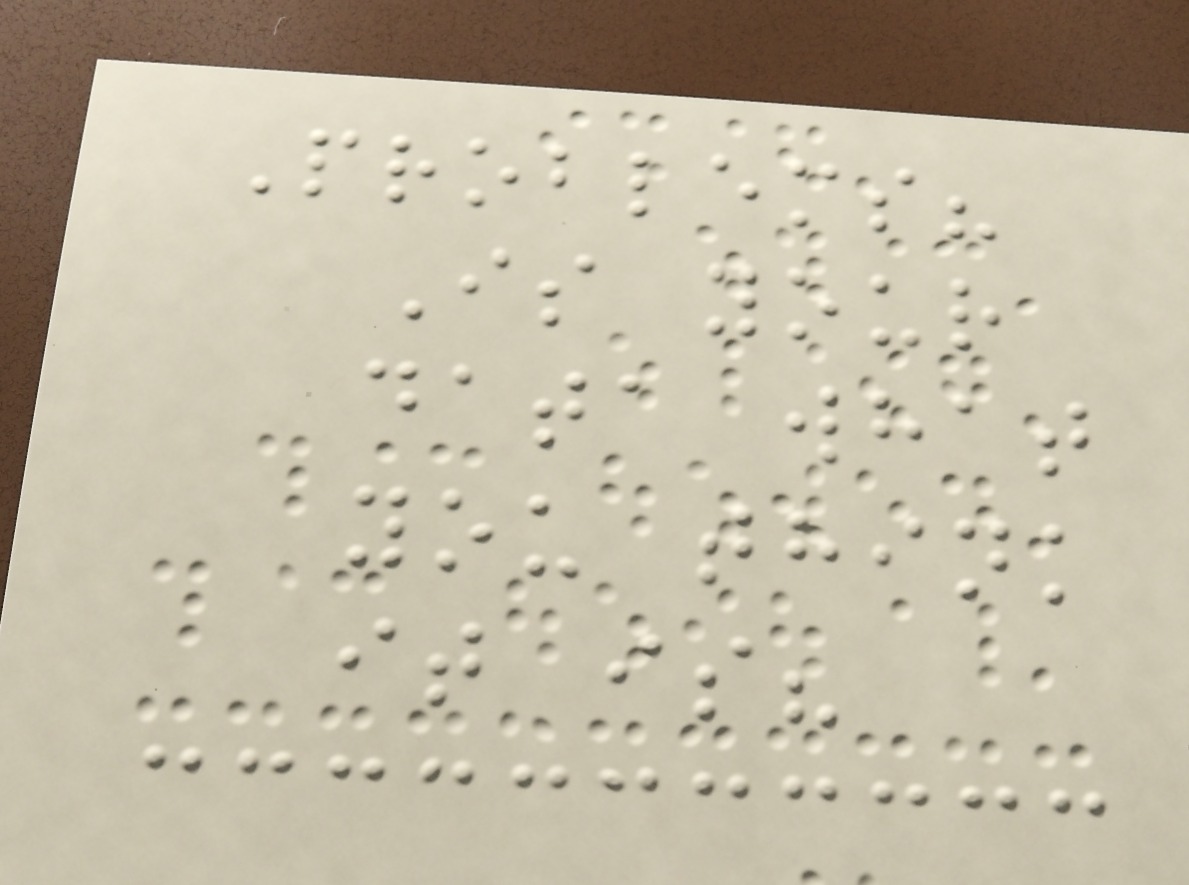Problems?
Is your
data what
you think
it is?
